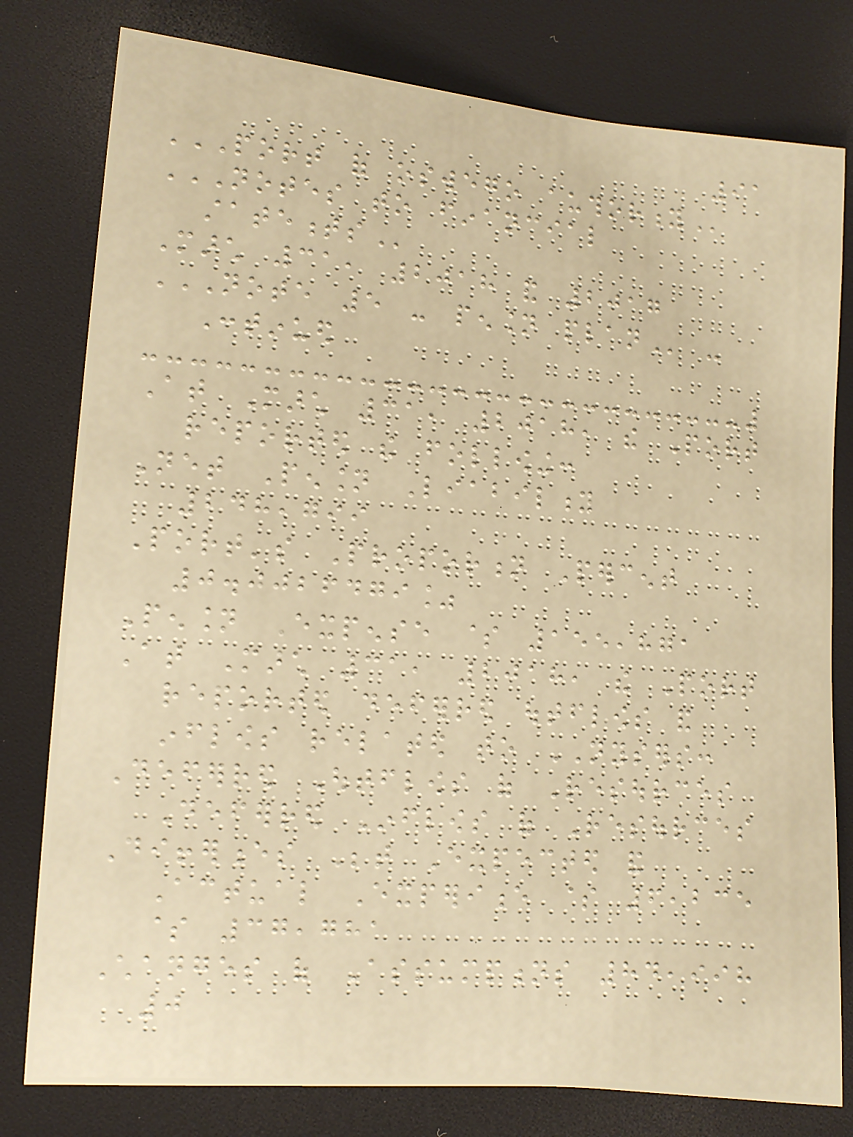91
PORT OF OSWEGO AUTHORITY
NOTES TO FINANCIAL
STATEMENTS
March 31, 2018 and 2017
NOTE 5 - PENSION PLAN -
Continued
At March 31, 2018, the Port
reported the following:
Net Pension Liability
248,799
Port's Proportion Percent
0.0026479%
Pension Expense $ 155,871
At March 31, 2018, the Port
reported deferred outflows and
inflows related to NYSERS:
Deferred Outflows of Resources
Deferred Inflows of Resources
Differences Between Expected and
Actual Experience $ 6,235
$ 37,781
Changes of Assumptions 84,998
0
